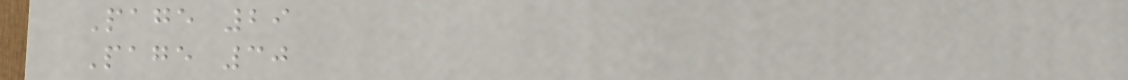Page 29
Page 30
